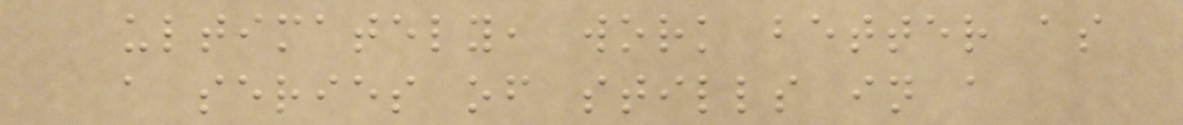ultimately, work better as
a series of stills in a
